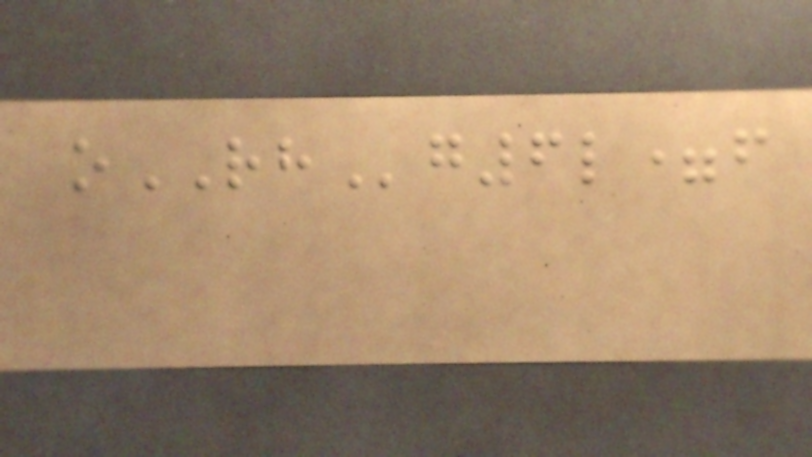oRHg6l=f
